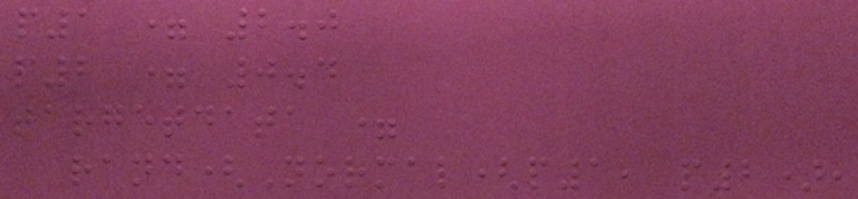p1 = 2.0
p2 = 0.4
targetdata =
rand(Normal(p1, p2),
